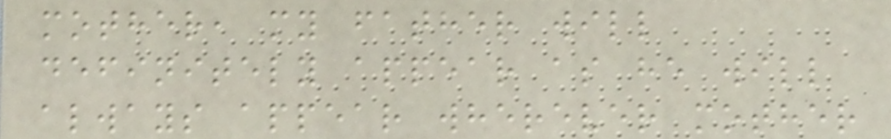mother, my father will
definitely appear as he will
always appear wherever mother
